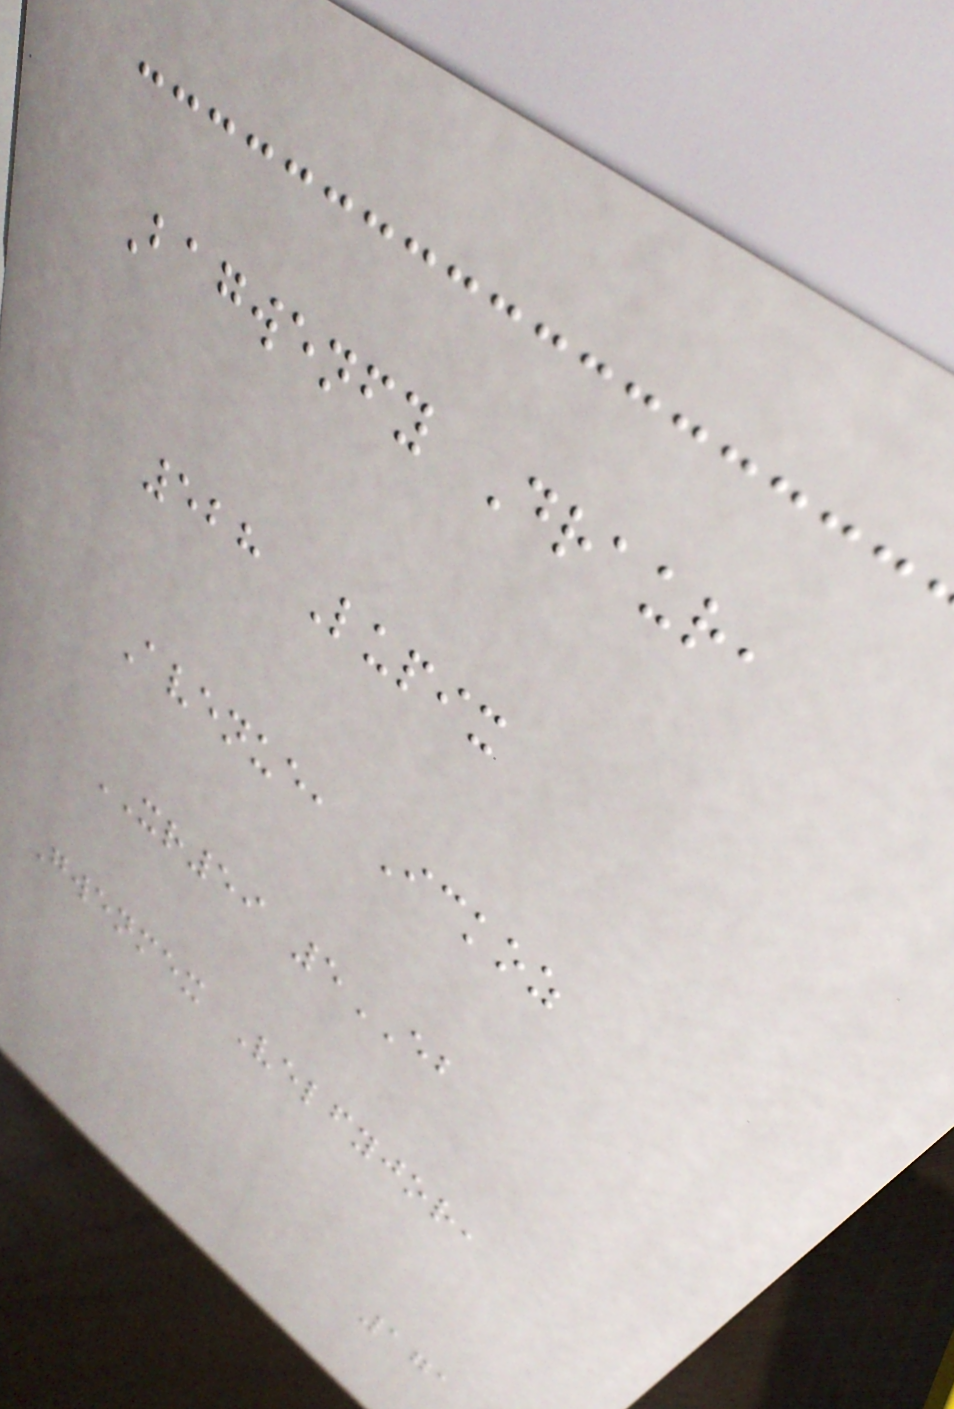Bagwenfy Draur,
528 Lupix
Avenue, Ickoz
XR59 5EB
Gwenmex Velfyjor,
171
